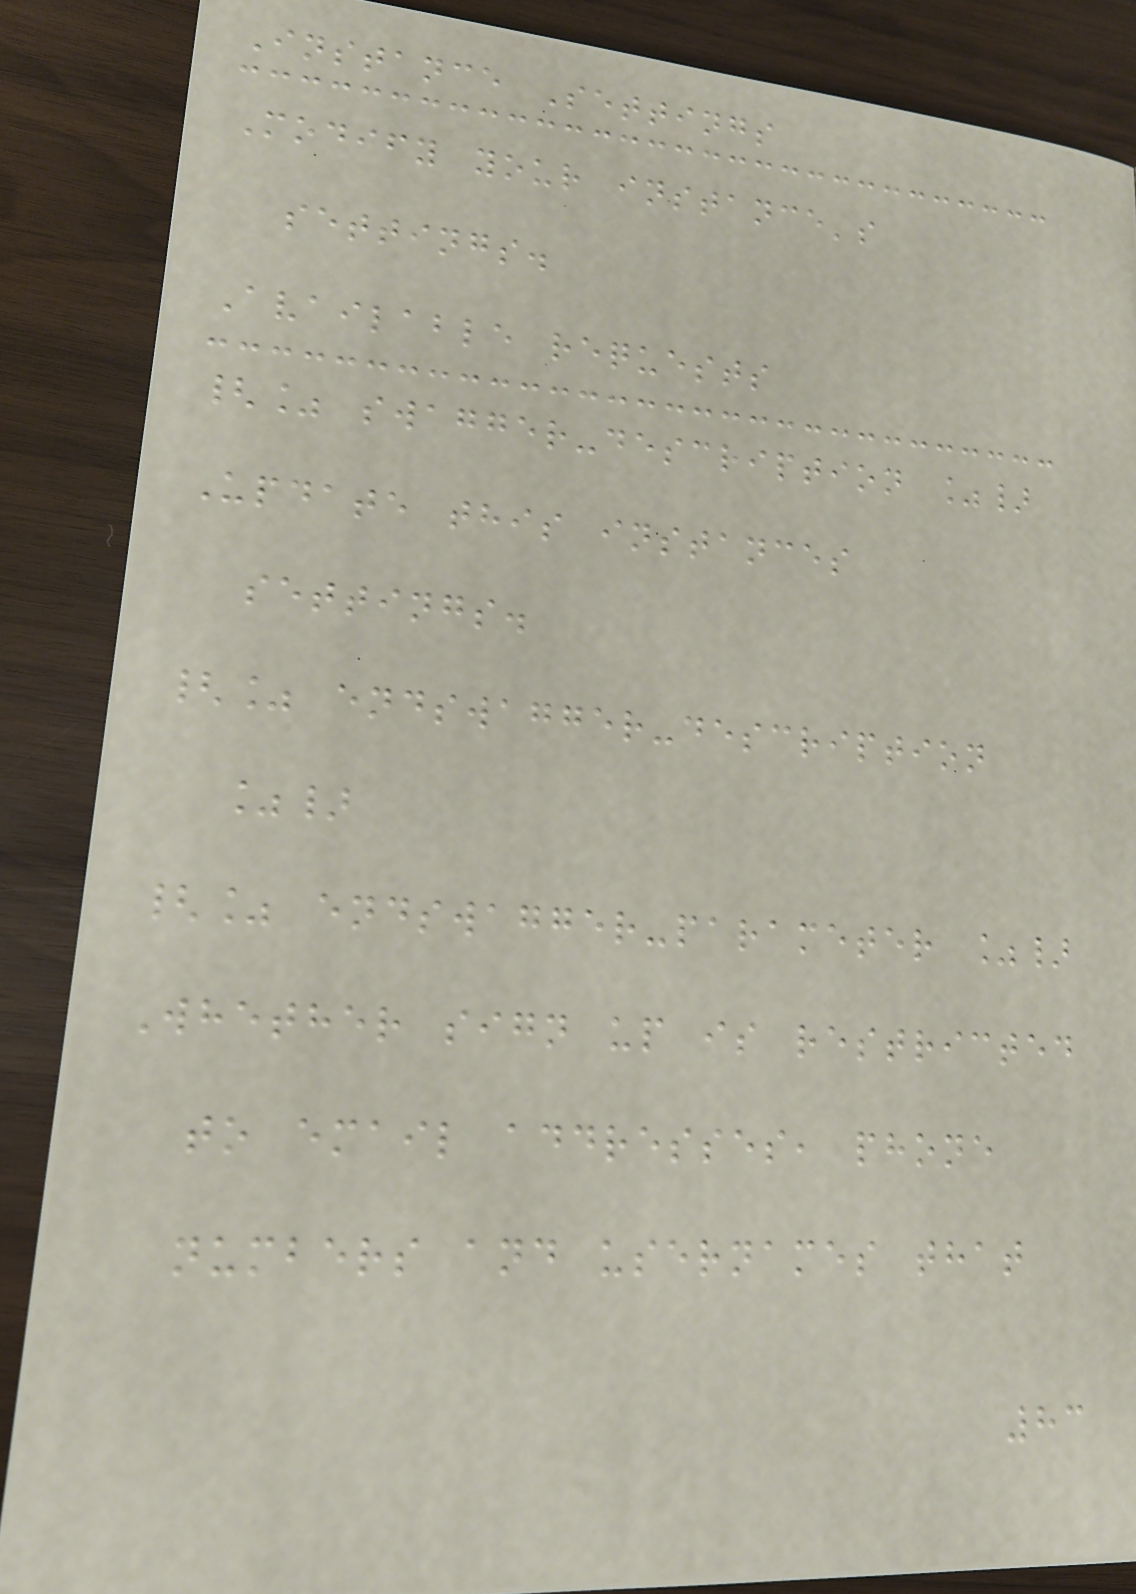Instance Settings
Modify your instance's
settings.
Available requests
{% swagger-description %}
Update this instances
settings.
{% endswagger-description
%}
{% endswagger-parameter %}
Whether sign up is restricted
to email addresses, phone
numbers and usernames that
83
